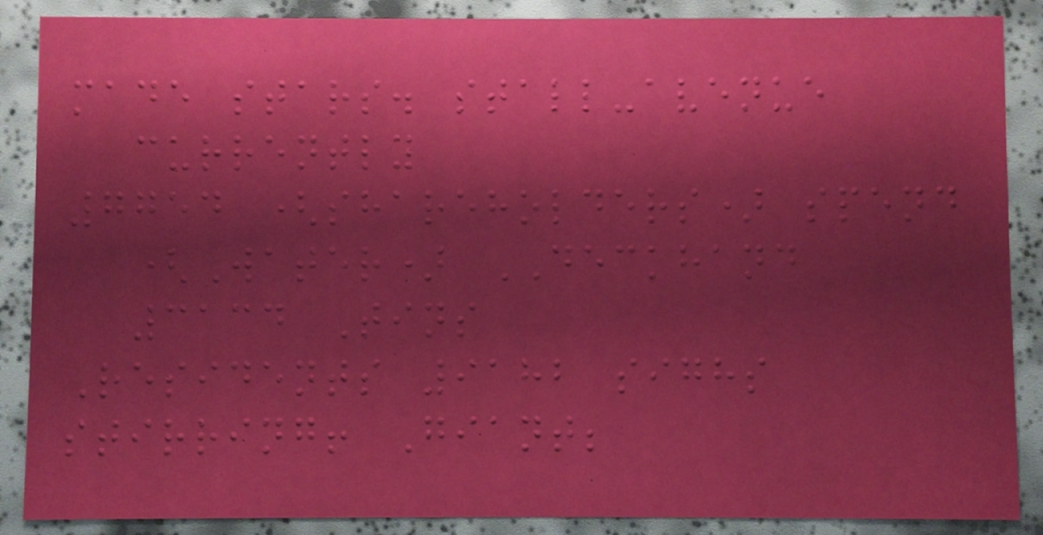made stars. stall-avenue
currently
7754 (shareholders) spend
(Water) DECKHAND
3134 Tins
Residents 9182 sighs
stirring! Giant;
